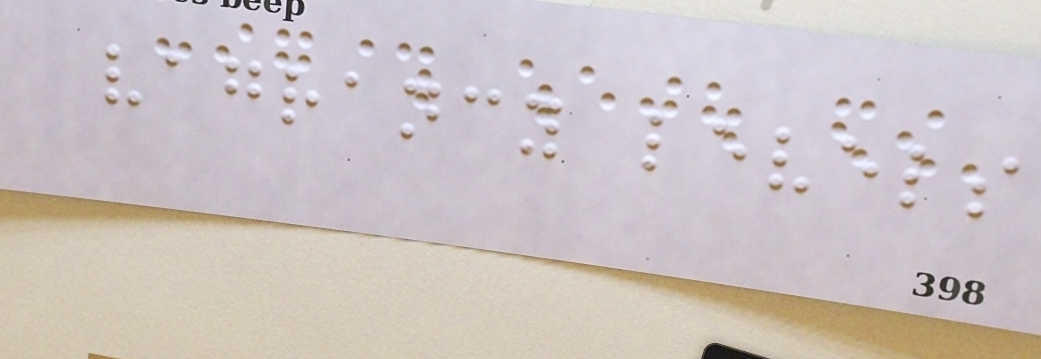vagrancy levels
